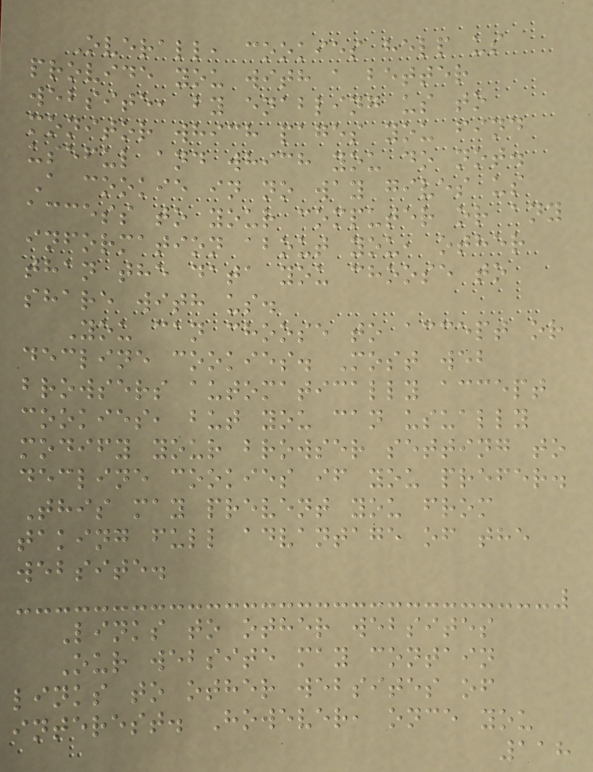Overall, cookies help us
provide you with a better
website, by enabling us to
monitor which pages you find
useful and which you do not.
A cookie in no way gives us
access to your computer or any
information about you, other
than the data you choose to
share with us.
You can choose to accept or
decline cookies. Most web
browsers automatically accept
cookies, but you can usually
modify your browser setting to
decline cookies if you prefer.
This may prevent you from
taking full advantage of the
website.
Links to other websites
Our website may contain
links to other websites of
interest. However, once you
118
